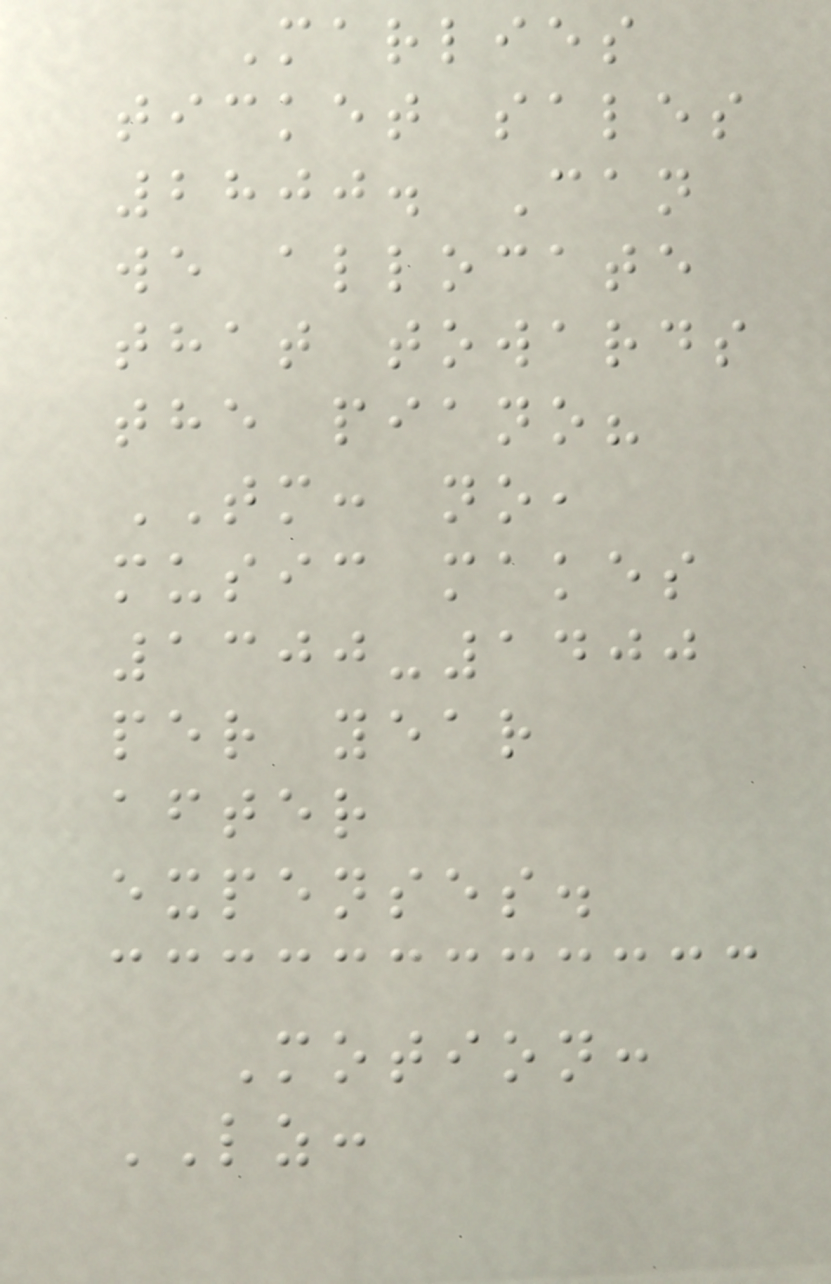Marlies
ticket sales
2800. Can
we allocate
that towards
the piano?
TM: no,
music makes
1300-1400
per year
after
expenses.
Motion:
LZ:
